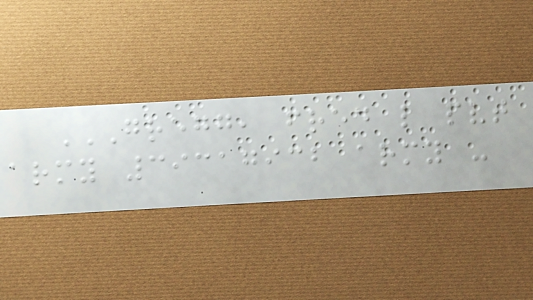GREGG, FRED L PVT
ARMY 39317932 ARMY -
